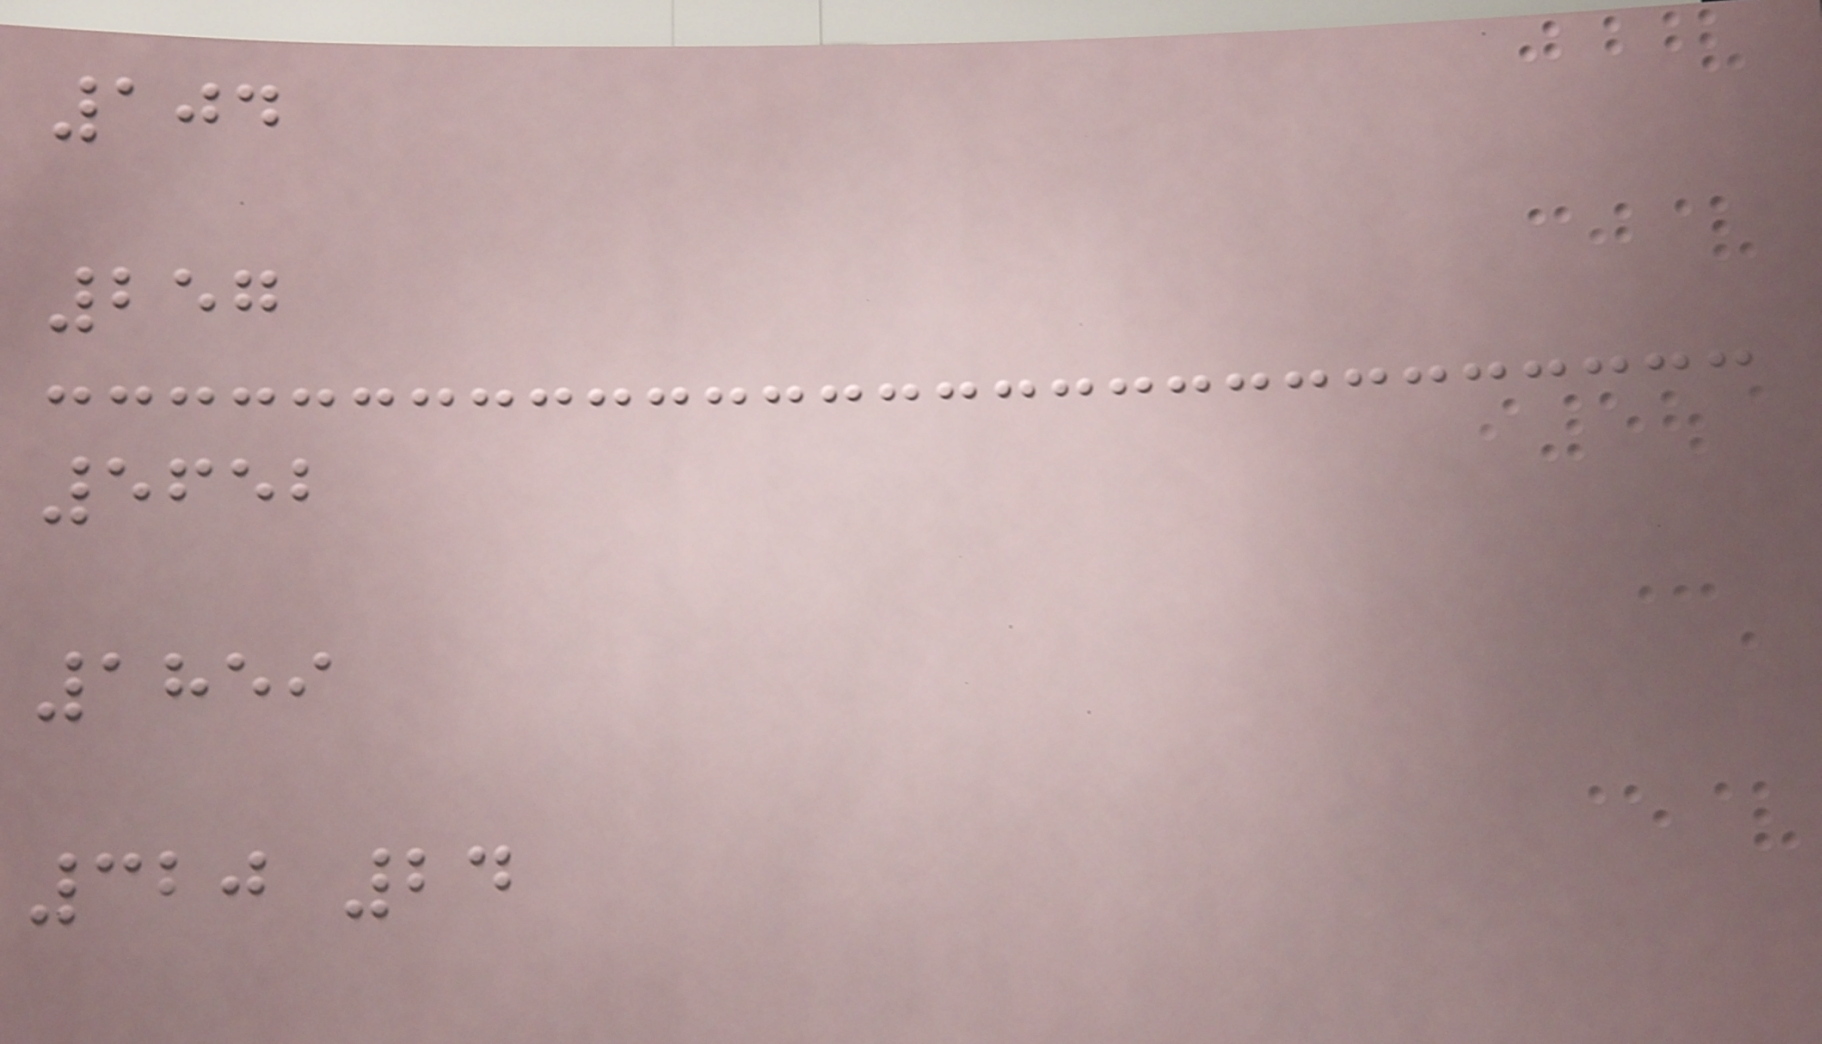104
257
5652
1859
320 24
